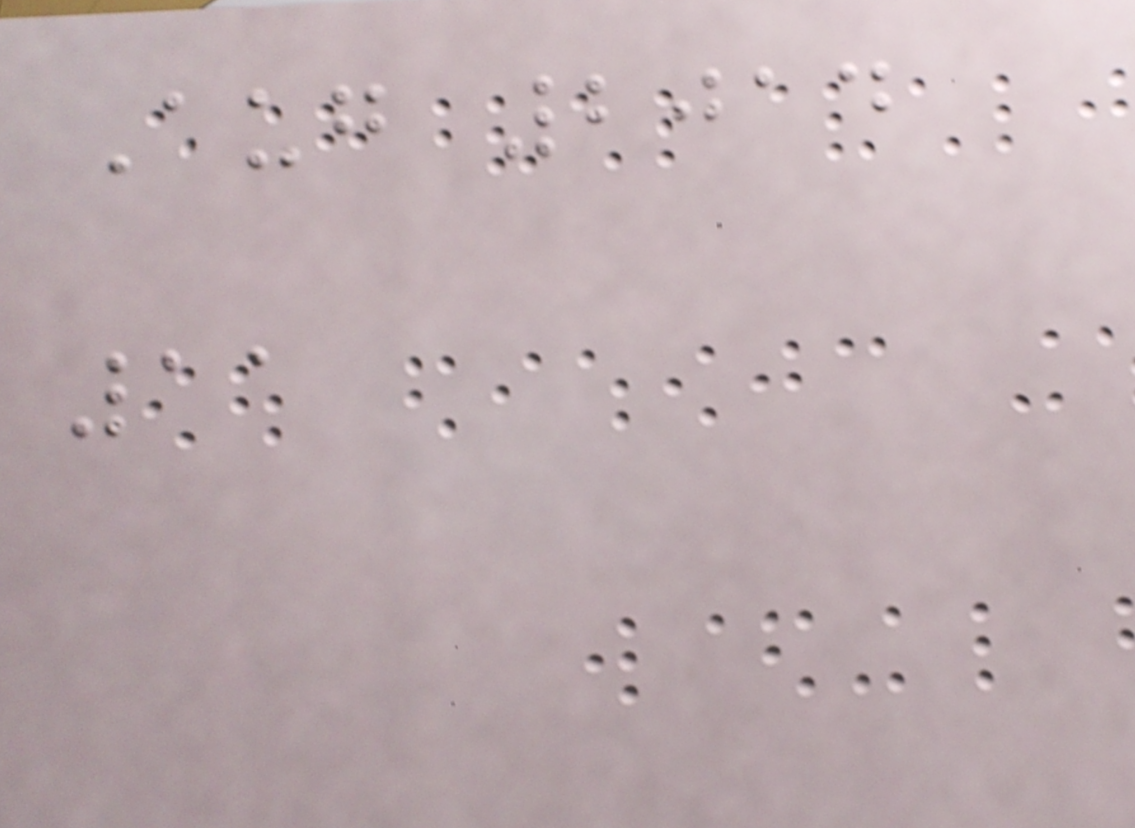Aug 2014
11
